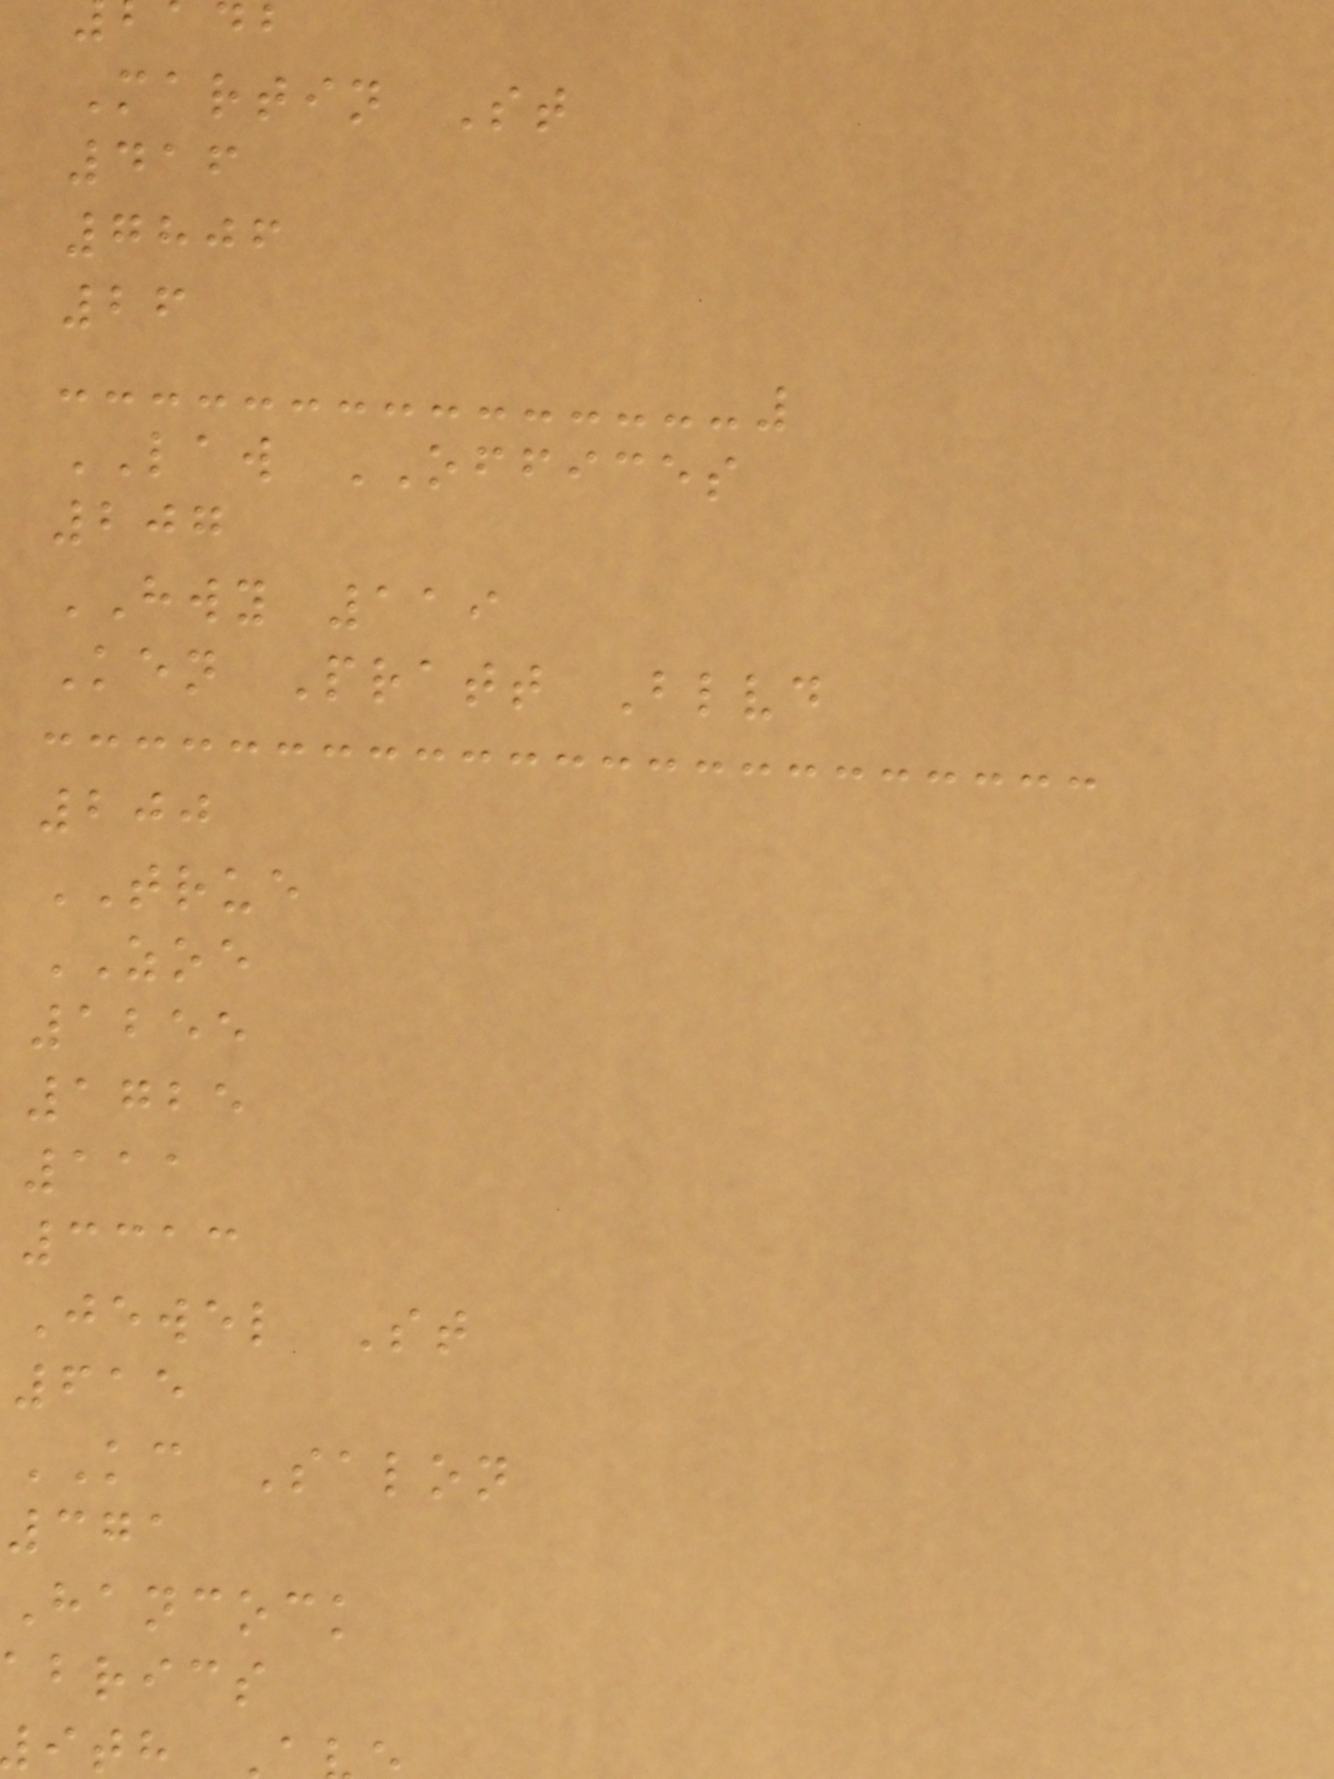Martin St
416
7806
26
LAW OFFICES
207
HWY 119
Ken Pratt Blvd
200
TRUE
ZOE
1255
1725
111
3313
Jewel St
615
KC Salon
371
Hancock
abrics
